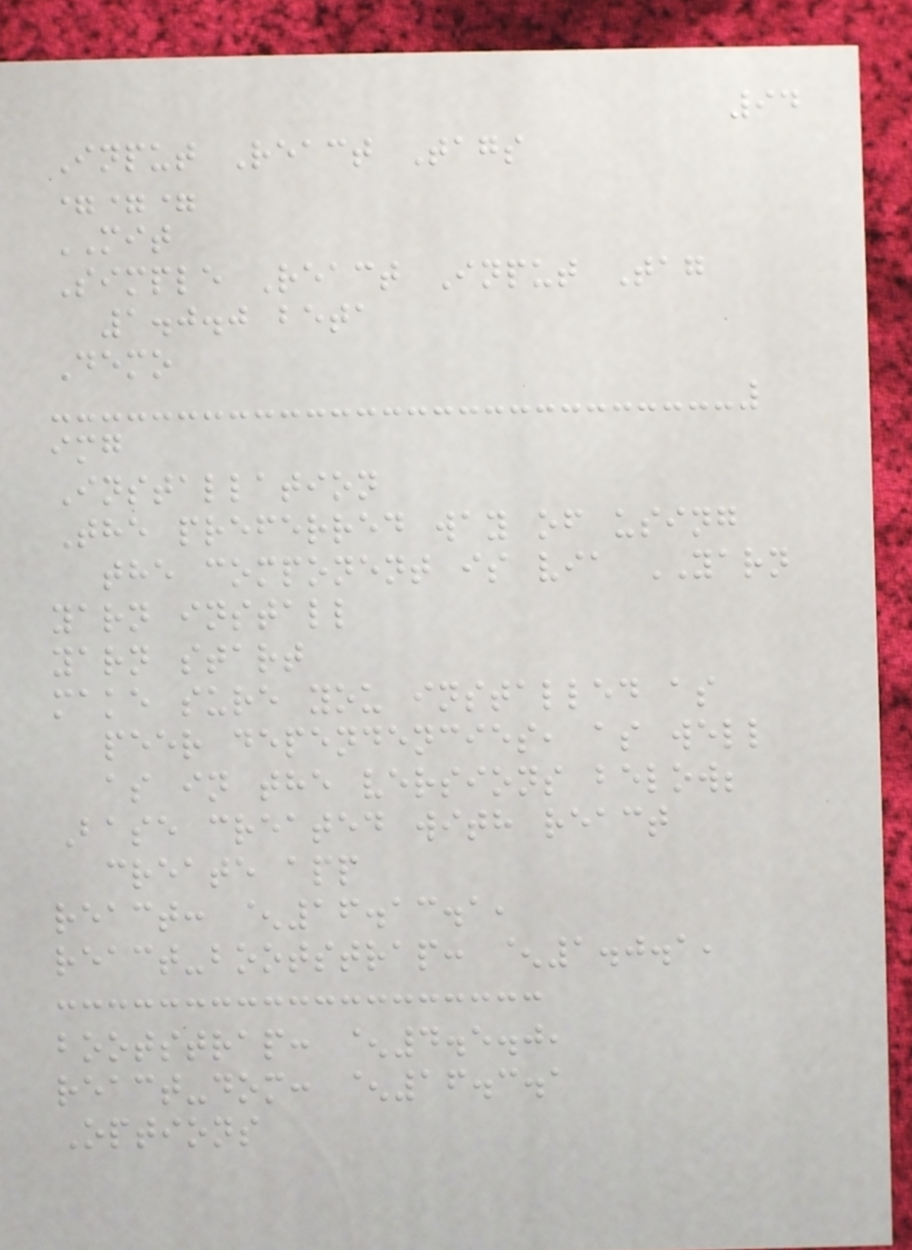94
Input React Tags
===
MIT
Simple React Input Tag
1.0.0 beta
Demo
img
Installation
The preferred way of using
the component is via YARN
yarn install
yarn start
make sure you installed as
peer dependencies, as well
as in the versions below;
Base created with react
create app
react: ^16.13.1,
react-bootstrap: ^1.0.1,
bootstrap: ^4.5.0,
react-dom: ^16.3.1
Options
